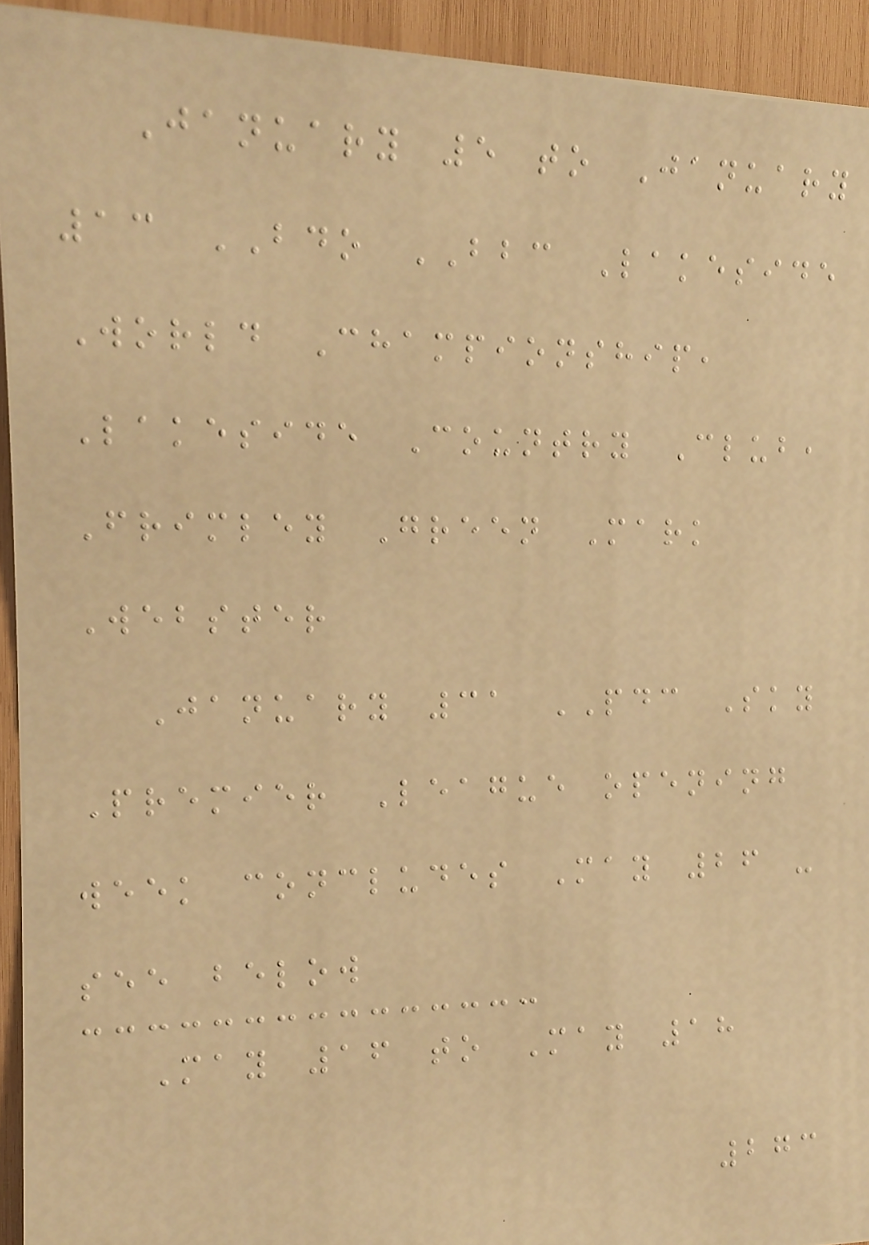January 5 to January
13 BDO BBC Lakeside
World Championship,
Lakeside Country Club,
Frimley Green Mark
Webster
January 31 PDC Sky
Premier League opening
week concludes May 26 -
see below
May 16 to May 18
273
